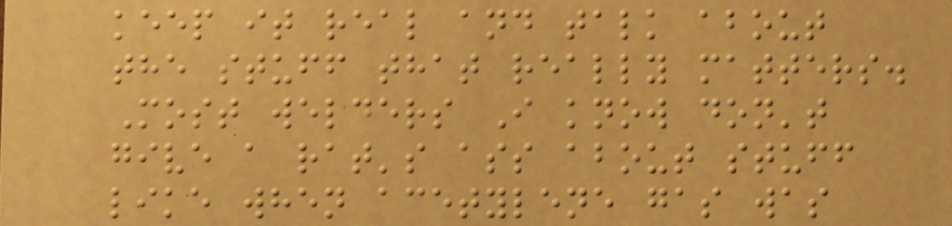keep it real and talk about
the stuff that really matters.
Most welders I know don't
give a rat's ass about stuff
like when acetylene gas was
